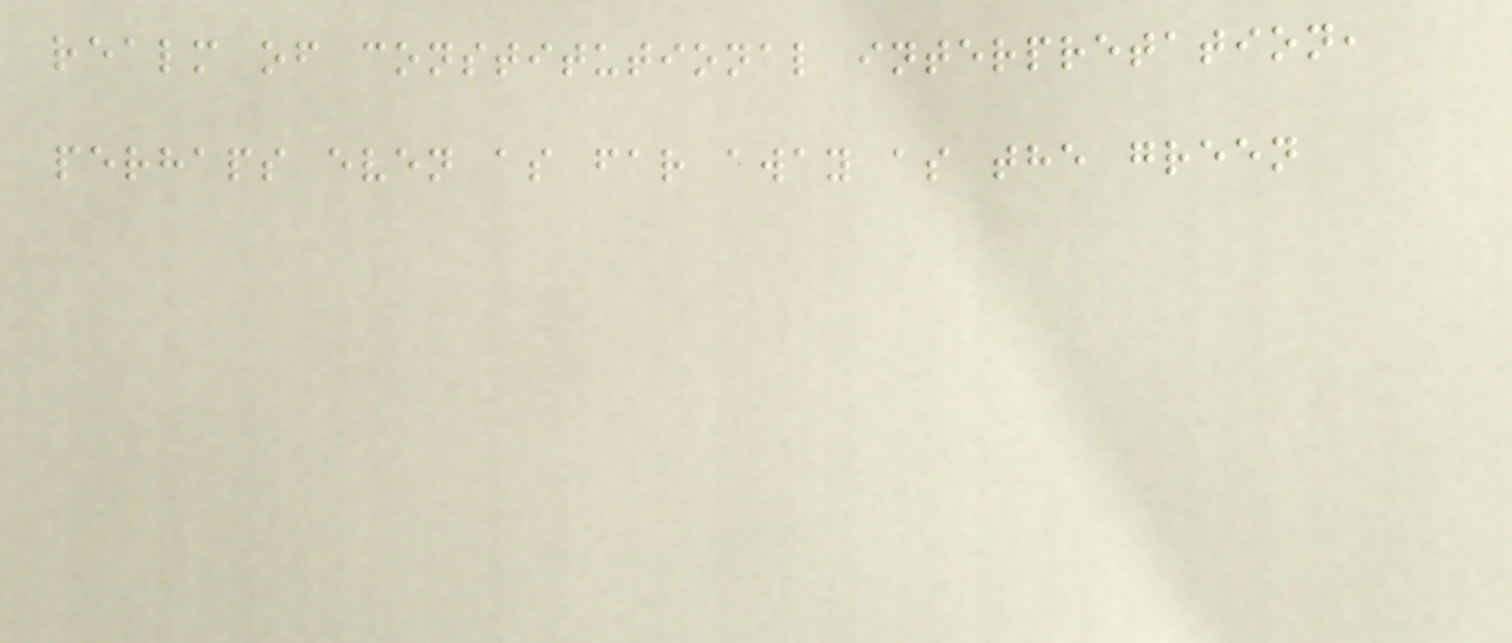realm of constitutional interpretation,
perhaps even as far away as the green
